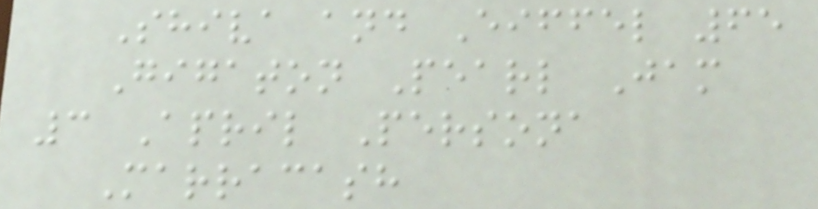Shiva and Eiffel 65
Gigaton Pearl Jam
3 April Persona
Marracash
